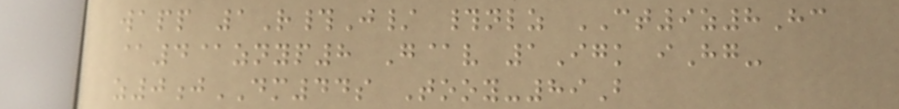wapp 1R#J/ #nlz CT9z8Hc
@4@znyp8 G@v 1Igk iHg-
z0jDM44s Tooy-89B
